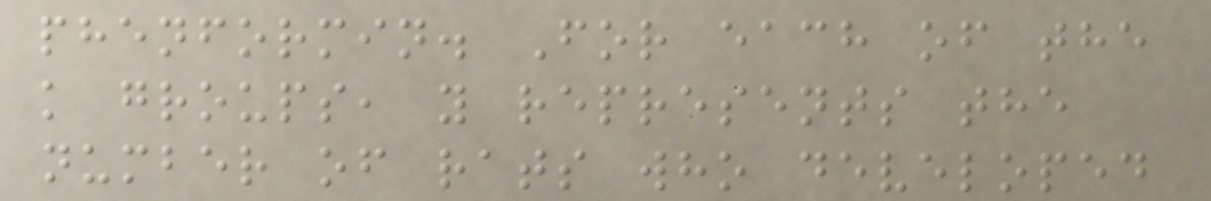phenformin. For each of the
k groups, y represents the
number of rats who developed
